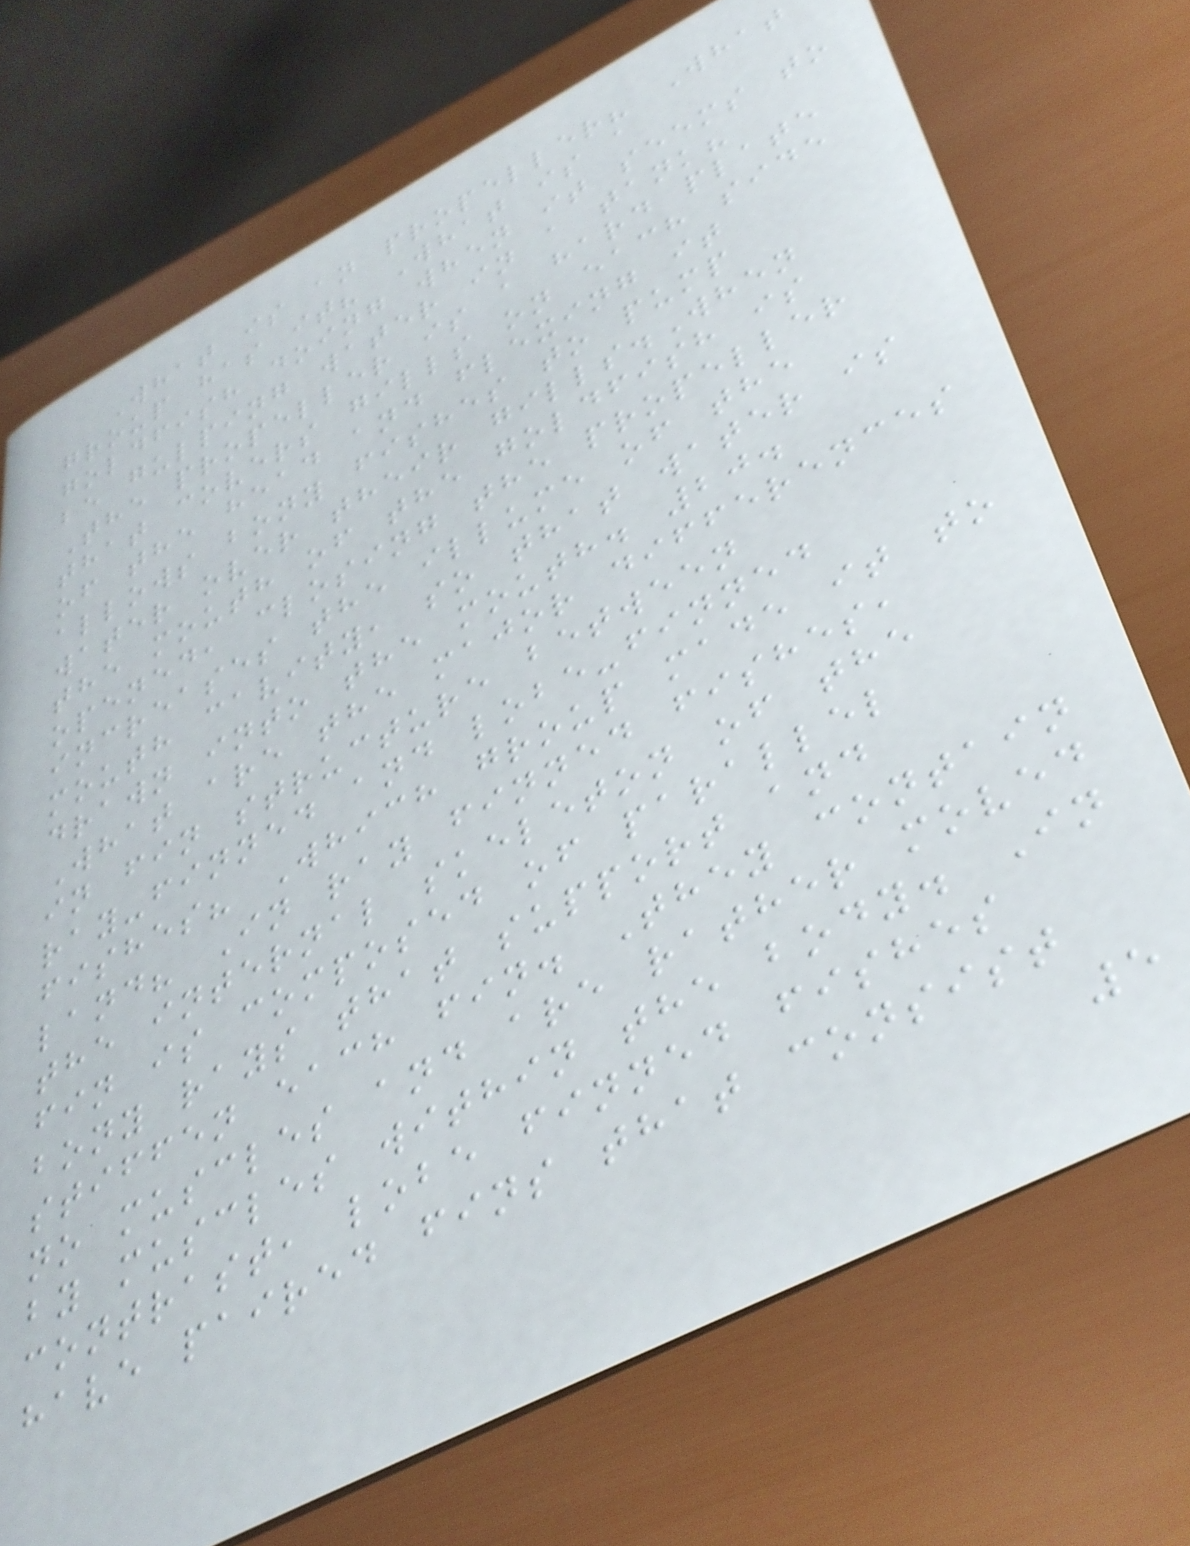What is an propeller? What
group has it? What is a
goldfish doing when it seems to
be gulping water in a tank?
The propeller is a hard plate
that covers gills on each side
of the head and flexing it
allows bony fishes to pump
water over their gills.When
the mouth of the goldfish is
opened, closing the propeller
increases the illume of the
mouth cavity, so that water is
drawn into the mouth. 20.
What are the major differences
in fin structure between
ray-finned and lobe-finned
fishes? Which group made it to
land? In ray finned fishes,
the internal skeleton of the
fin is composed of parallel
bony rays that support and
stiffen each fin. They contain
no muscles and are rather moved
by muscles within the body. In
contrast, lobe finned fishes
have paired fins that consist
5
